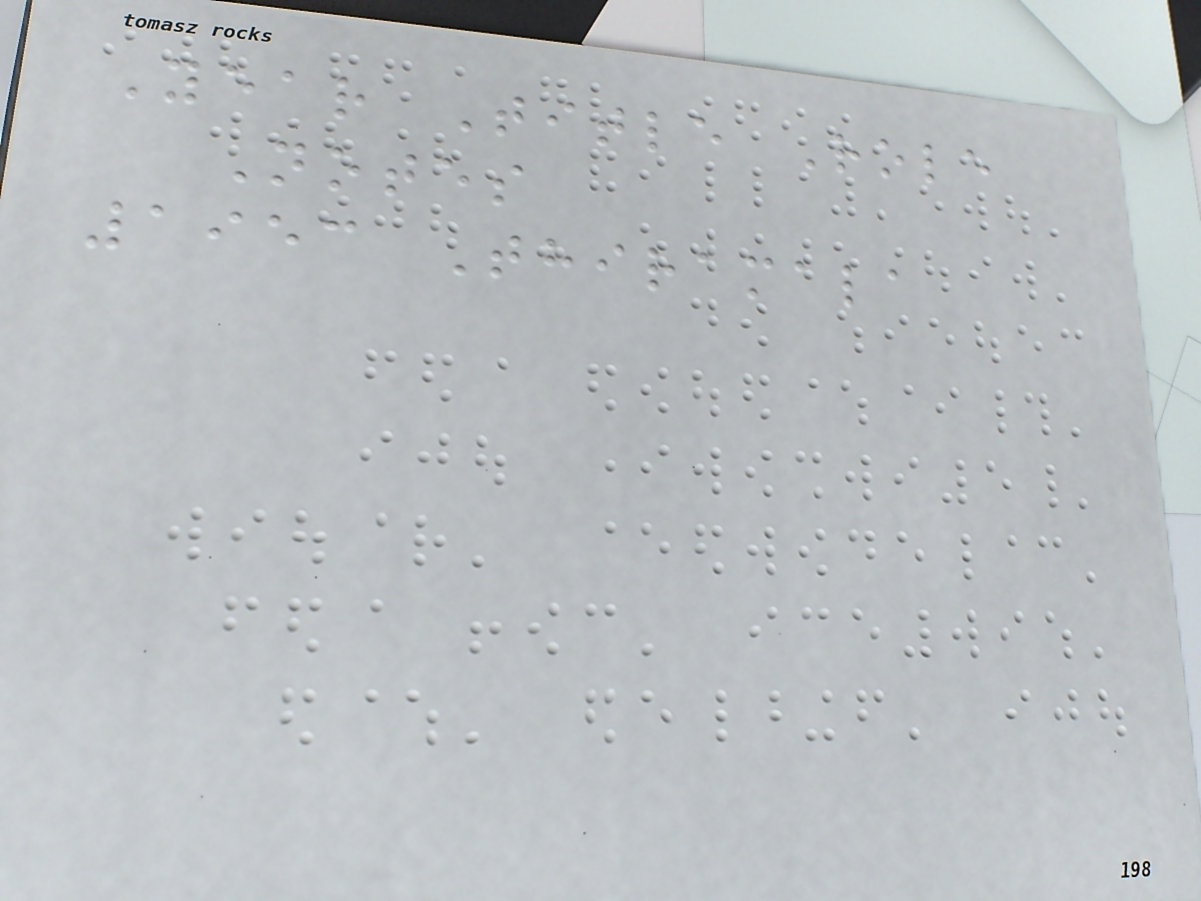Year Title Role
Notes
1953 Thiramala
